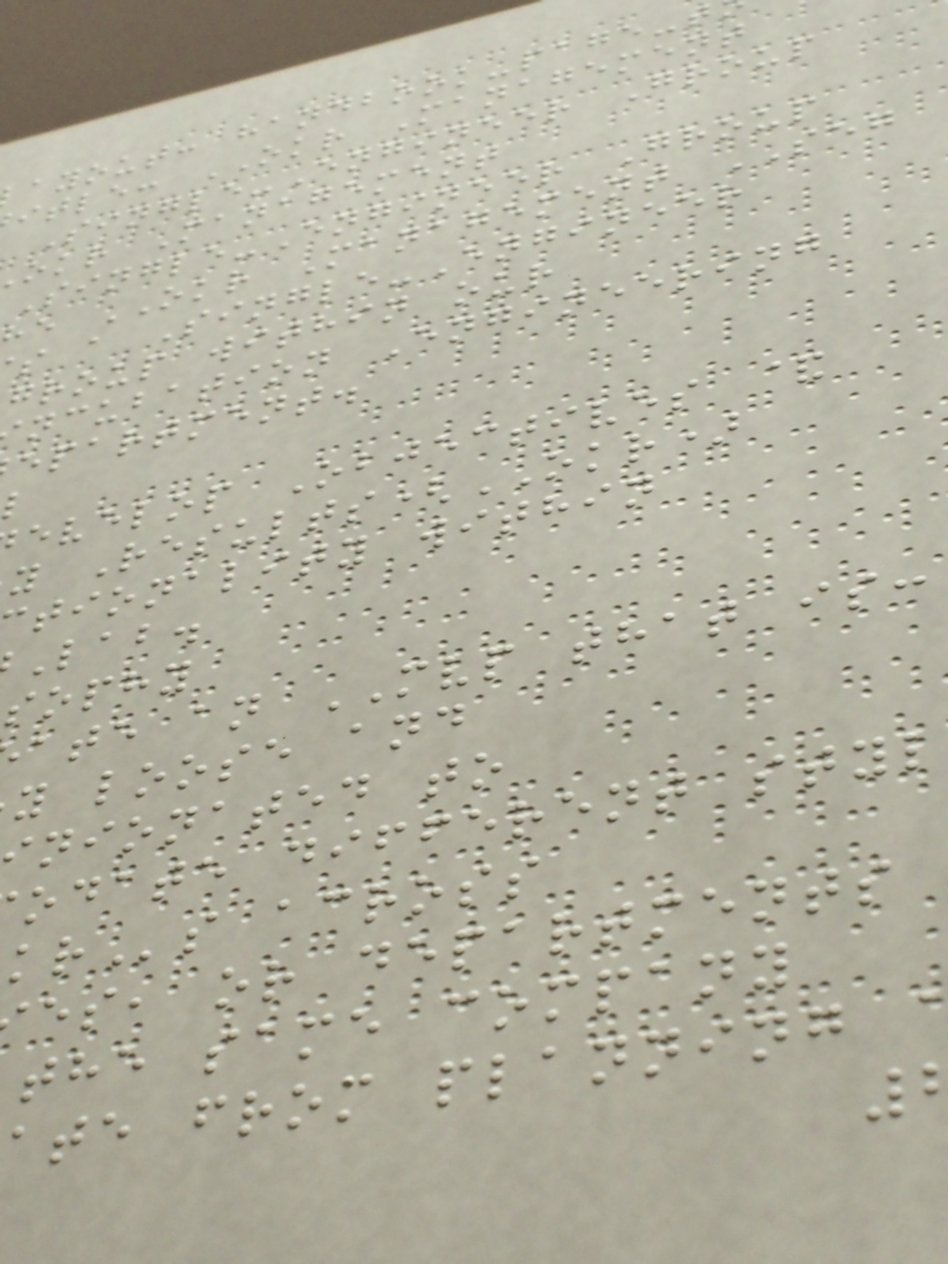ayout: handbook-page-t
itle: OKR Management
Single-Engineer Group
okr Management
Single-Engineer Group
e OKR Management SEG
s a Single-Engineer
group within our
ncubation Engineering
epartment.
evelop Objectives &
y Results(OKR)
tionality within
Lab.
sophy
ate an MVP that is:
y loose and
nionated to
odate different styl
s across
es, or departments
the same company
ate from planning
